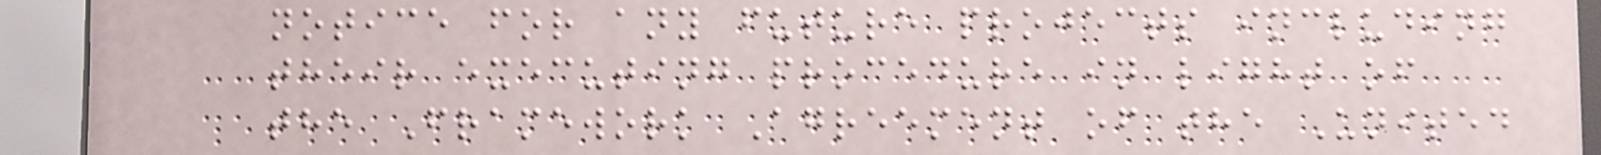notice for any future projects including
their executing procedure in light of
the Framework Agreement of the United
